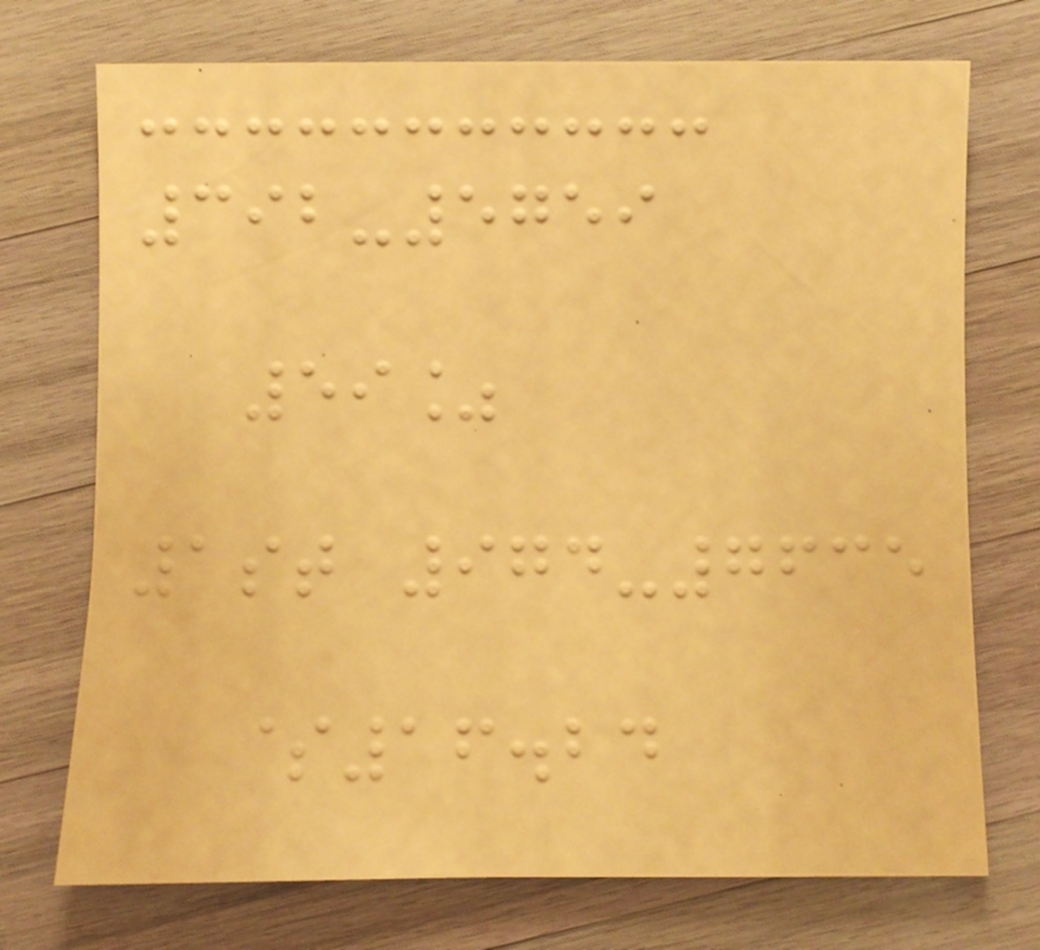392-5759
59%
1st 974-7635
$16.24
